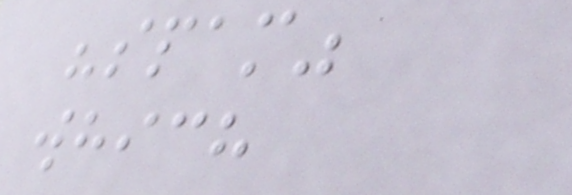"spam"
which
